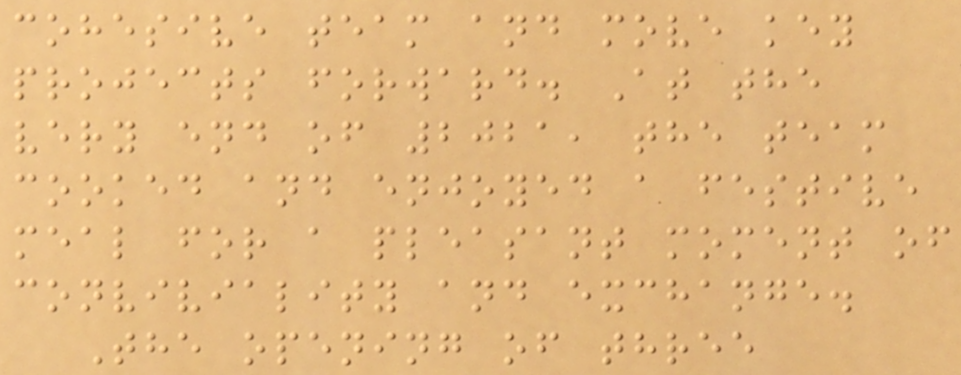cohesive team and move key
projects forward. At the
very end of 2021, the team
cooked and enjoyed a festive
meal for a pleasant moment of
conviviality and exchange.
The opening of three
